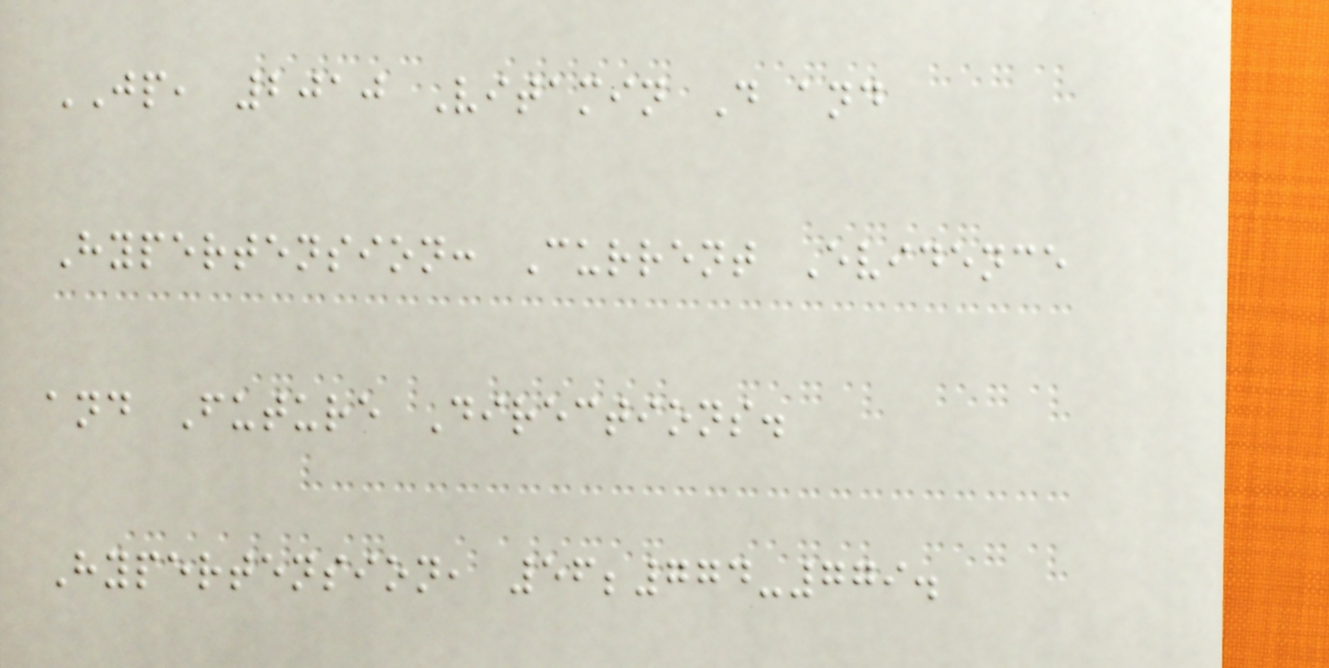JP, 2010 Vitamin D and
Hypertension: Current Evidence
and Future Directions.
Hypertension, 56;774-779.
